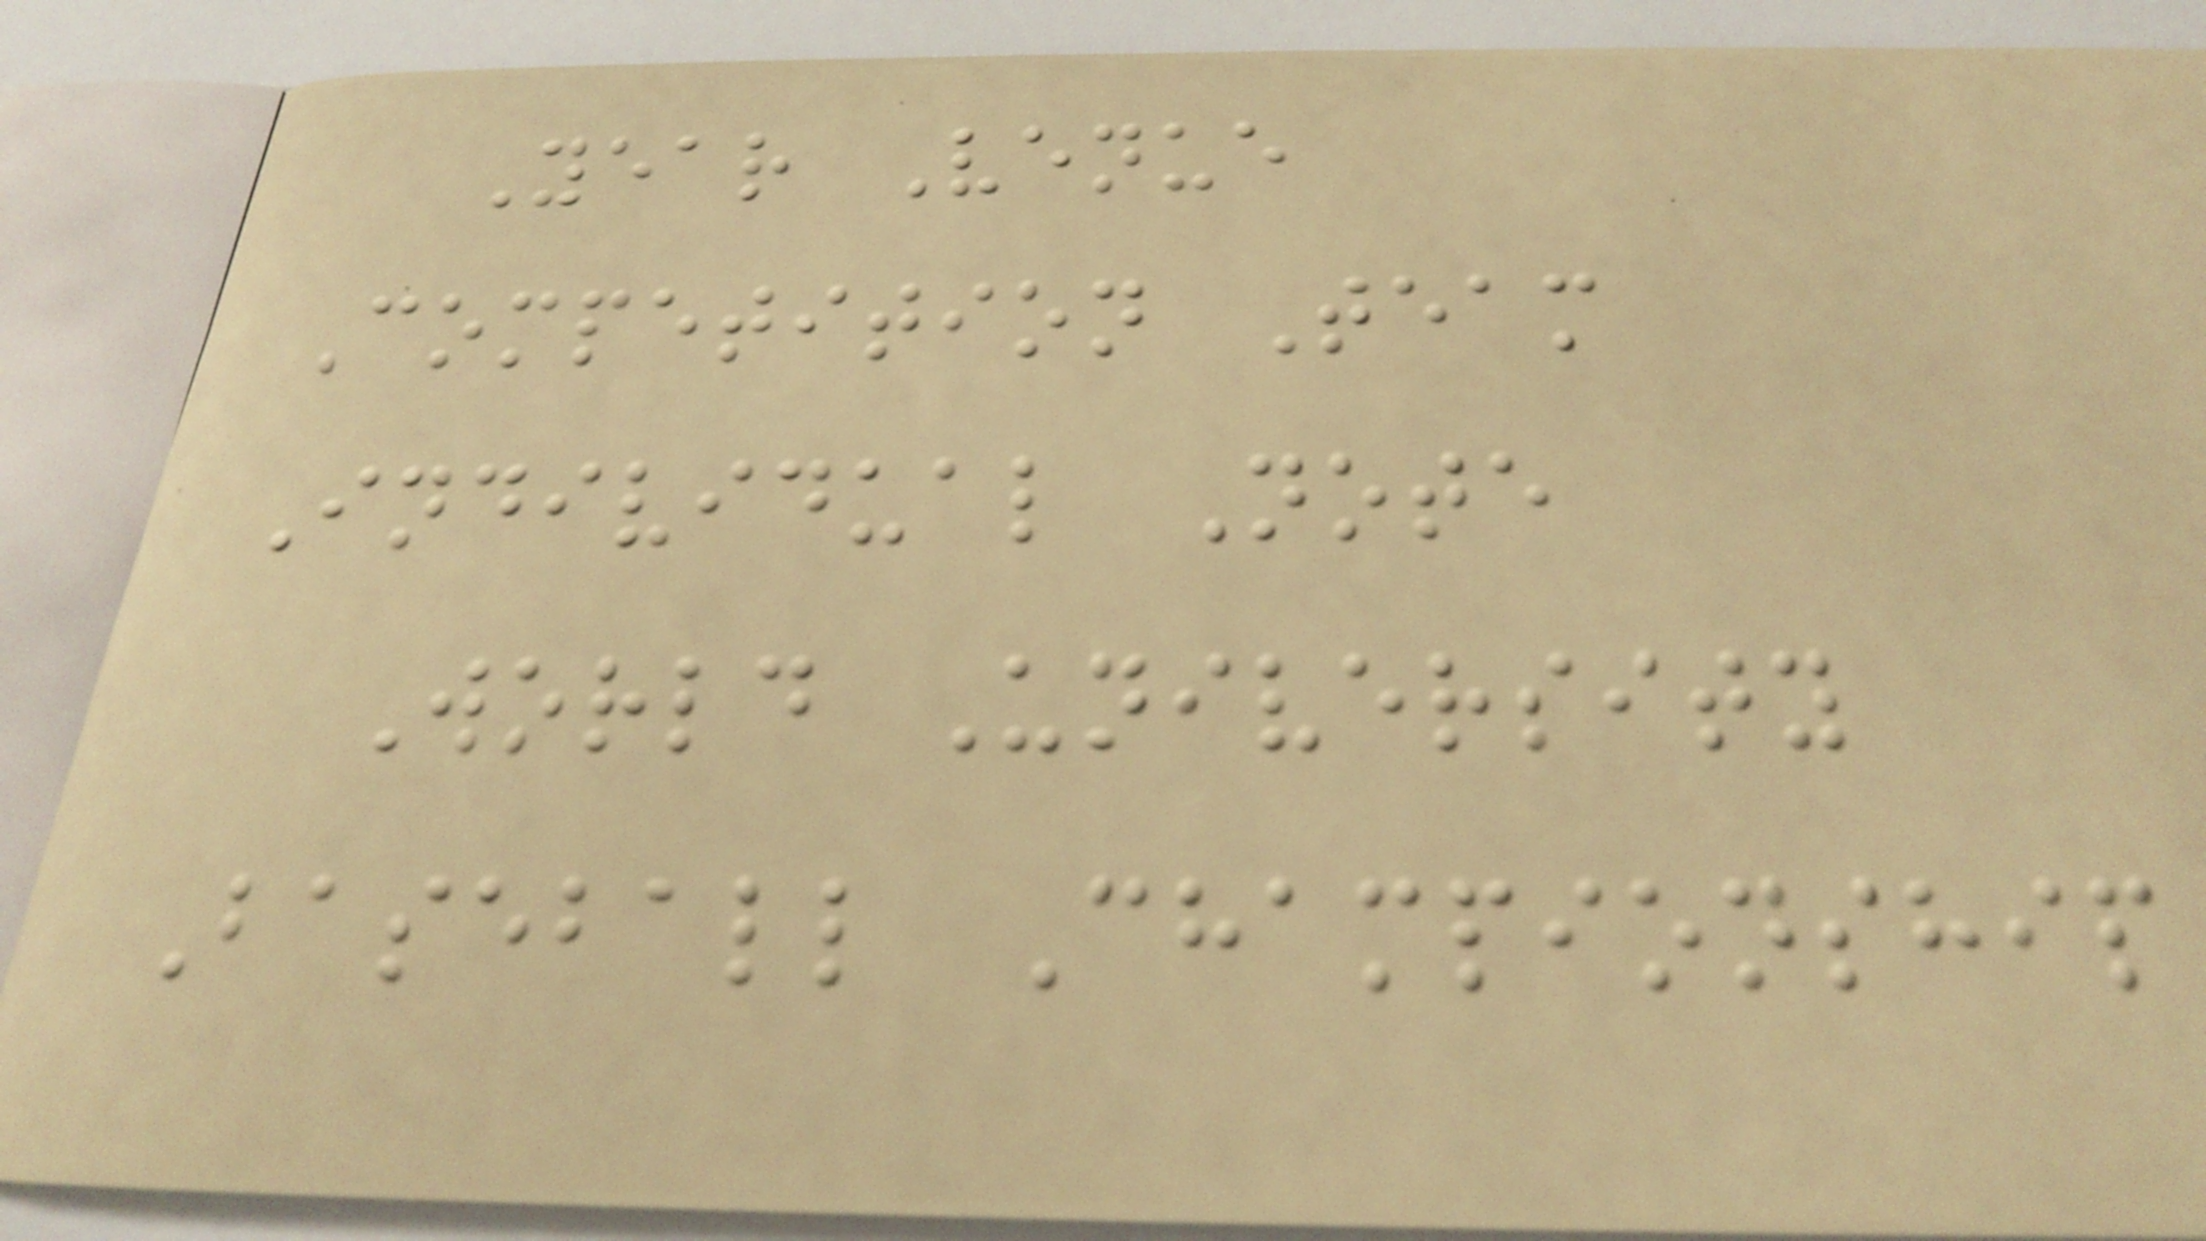Year Venue
Competition Team
Individual Note
World University
Baseball Championship
